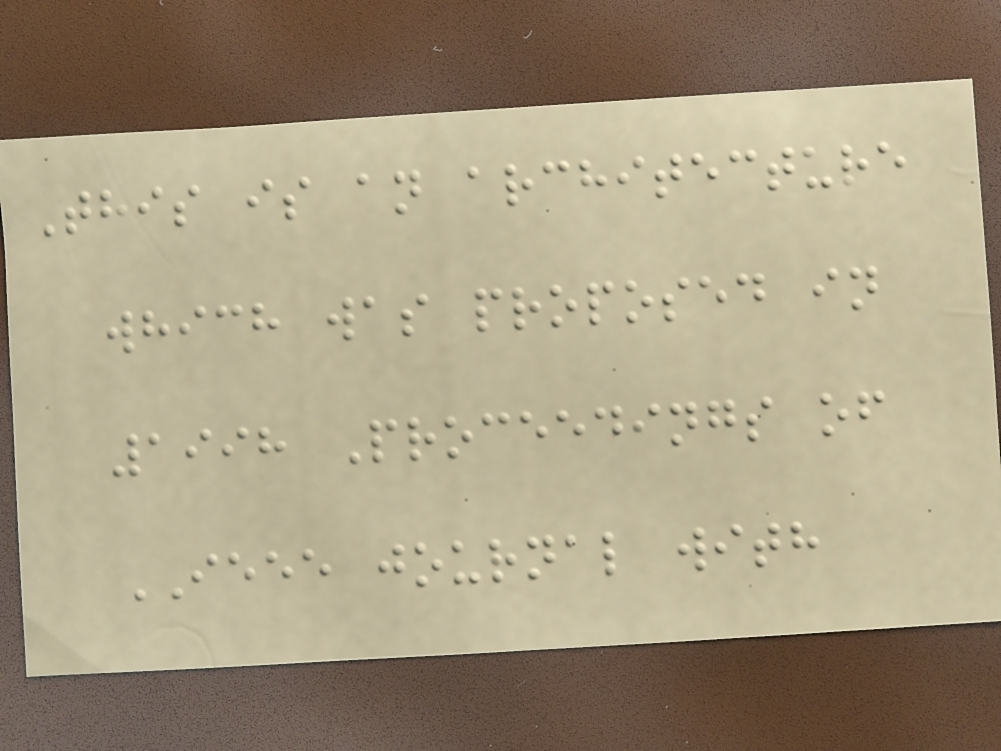This is an architecture
which was proposed in
1998 Proceedings of
IEEE journal with
